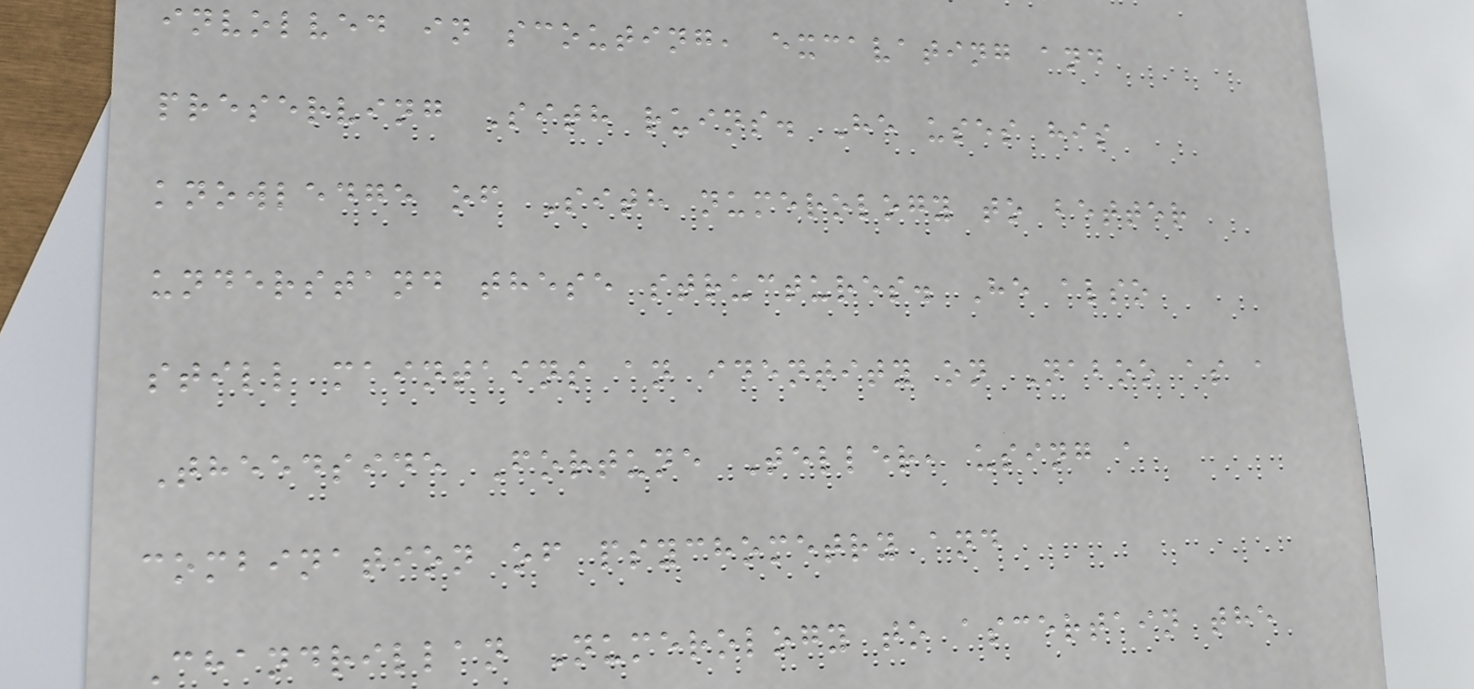involved in scouting, excavating and
preserving Sith ruins. He uses his
knowledge of Sith numerology to better
understand these structures. He also
still maintains an identity on Naboo as a
Theedside Fortune Teller, using a
combination of psychometry and
Chandrillan Numerology to ascertain the
